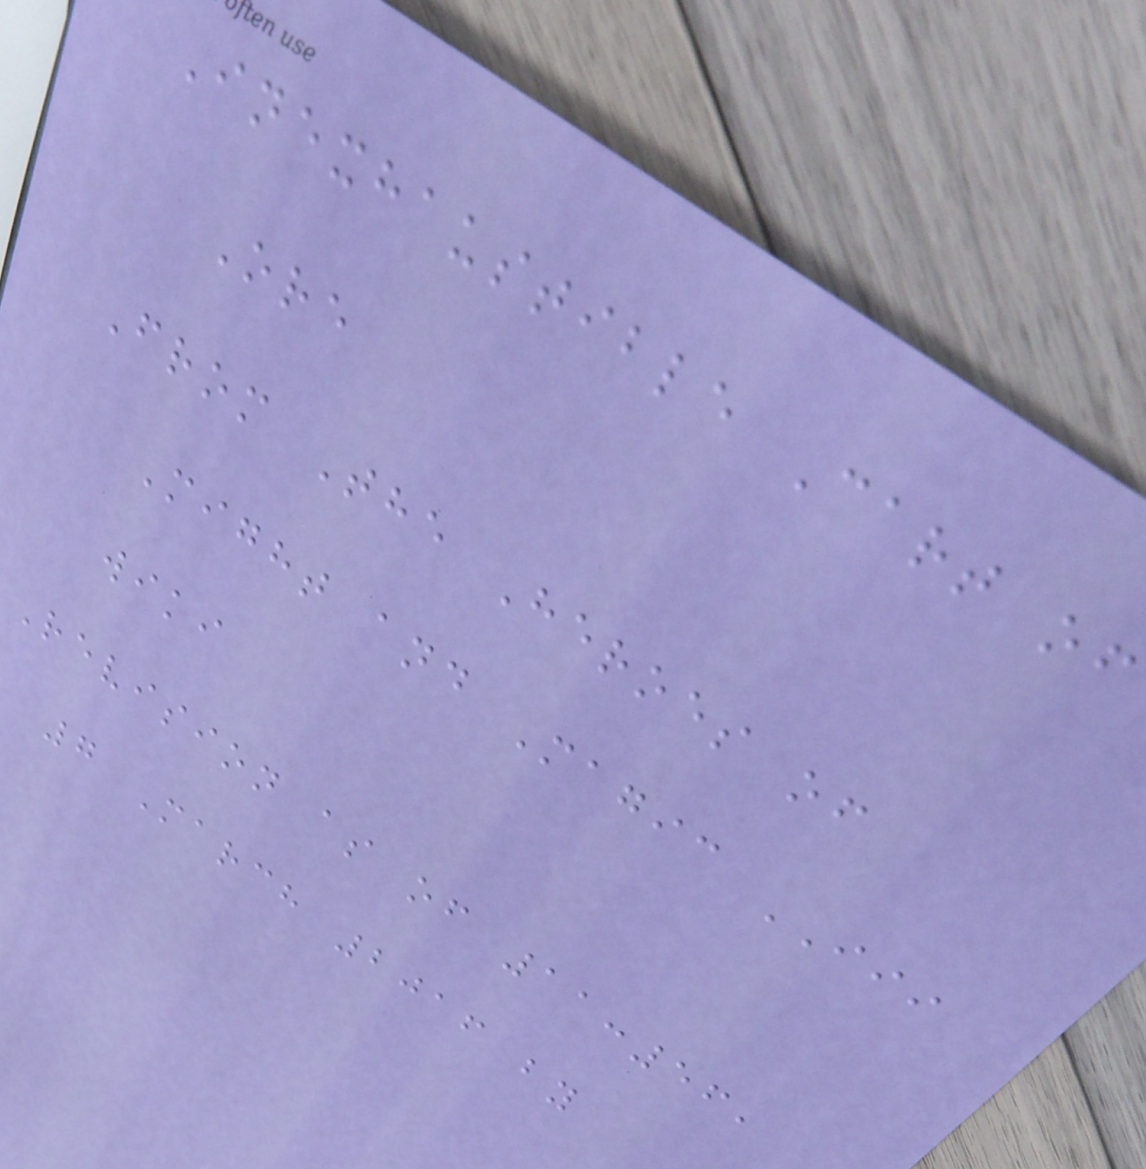Inexhaustible Cart of
Ore
From The Heroes of
Might and Magic III
wiki
Revision as of 11:56,
7 March 2016 by
